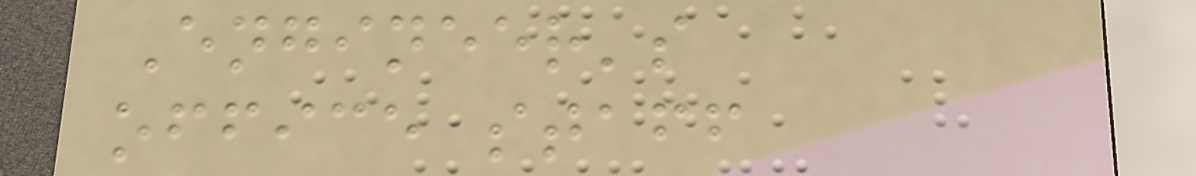Engineer's
office staff
